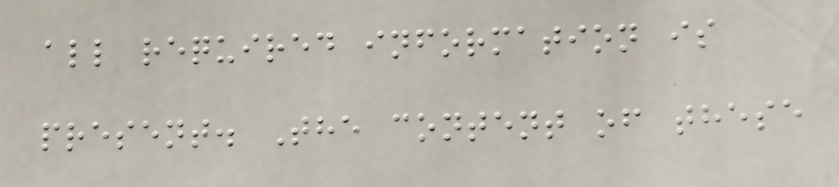all required information is
present. The content of these
